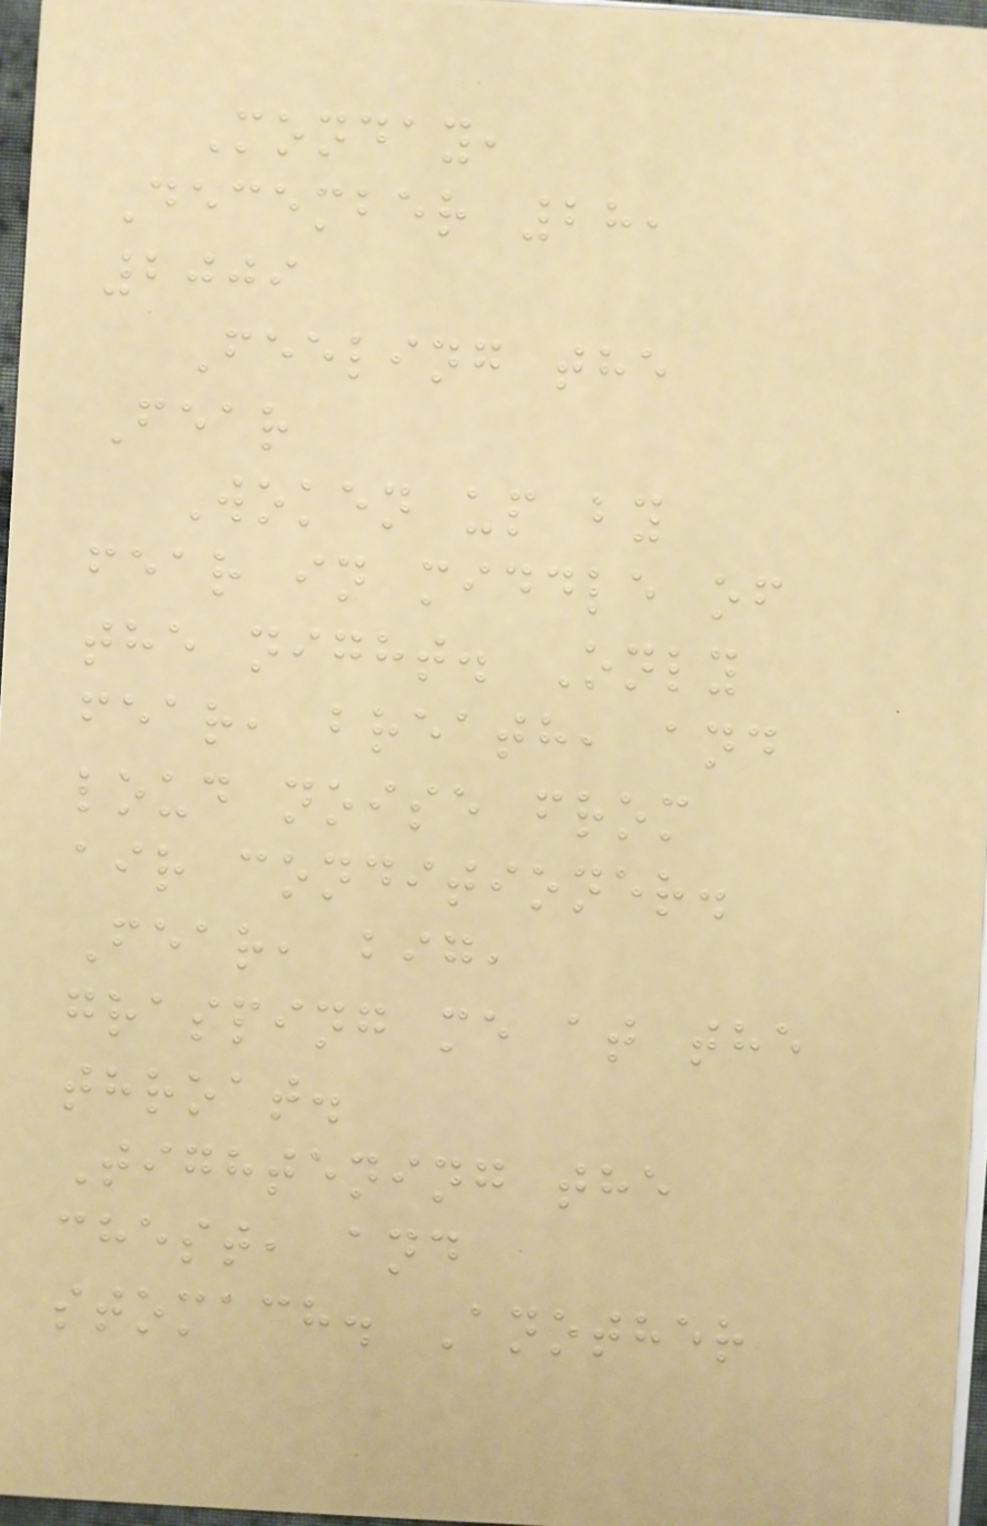Monday,
December 28,
2009
Feeling the
Fear
Woken up by
fear in middle of
the night. Only
fear, breath, and
loud noise from
air conditioner.
Fear, big,
grasping me at the
throat.
Tightening the
chest, and
stomach. Another
